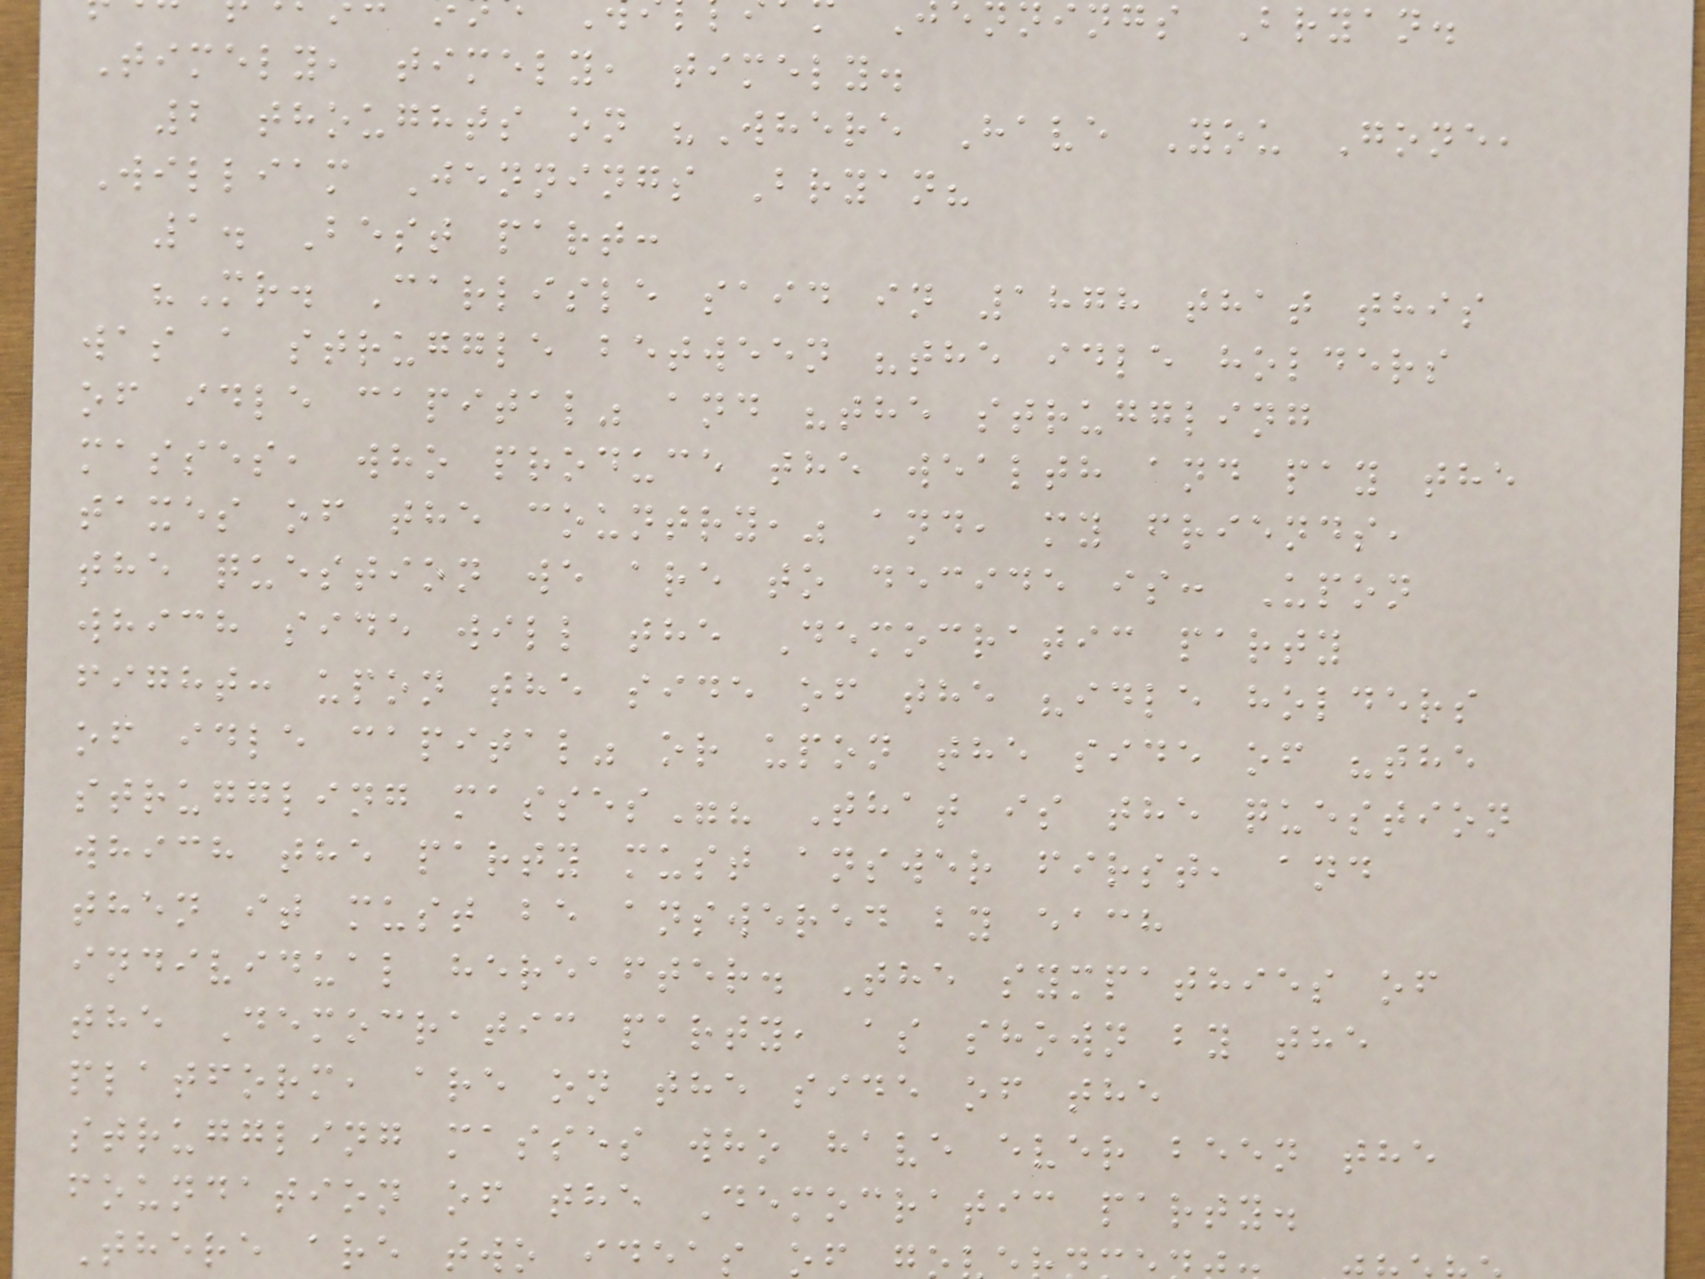nnings Bryan.
Timely, timely, timely.
2 thoughts on "Where Have You Gone,
William Jennings Bryan?
1. Best part:
"Mr. Carlisle said in 1878 that this
was a struggle between "the idle holders
of idle capital" and "the struggling
masses, who produce the wealth and pay the
taxes of the country," and, my friends,
the question we are to decide is: Upon
which side will the Democratic party
fight: upon the side of the "idle holders
of idle capital" or upon the side of "the
struggling masses"? That is the question
which the party must answer first, and
then it must be answered by each
individual hereafter. The sympathies of
the Democratic party, as shown by the
platform, are on the side of the
struggling masses who have ever been the
foundation of the Democratic party.
There are two ideas o
